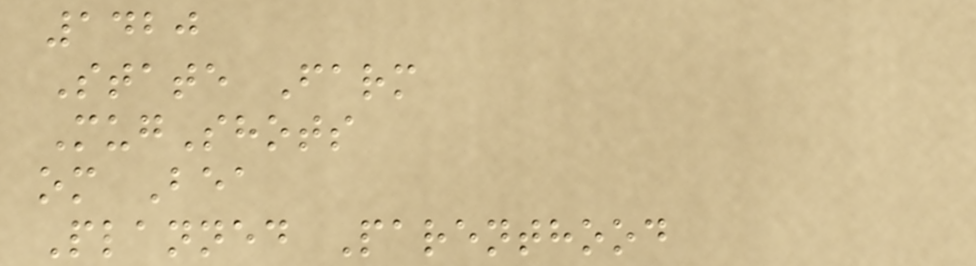1420
State Farm
MugShots
om Bea
Planned Parenthood
